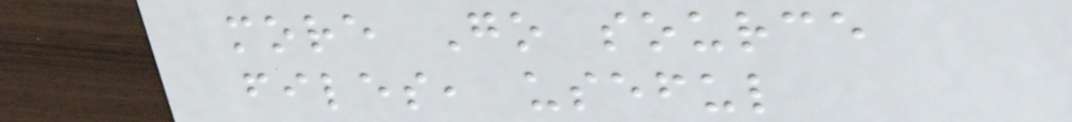more Go source
files, useful
